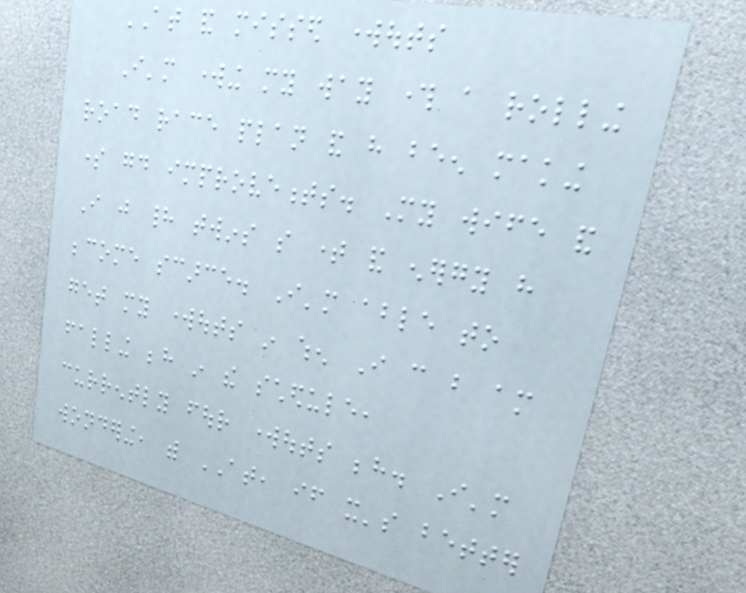AT and missed workouts
I'm working my way through a rolling
road race plan and have been making
some good improvements. My wife and
I just had twins so time and energy have
become scarce. I'm able to
get my workouts in when I can but am
falling behind in the schedule,
currently four workouts behind. I'm
wondering, with AT, if it's better
